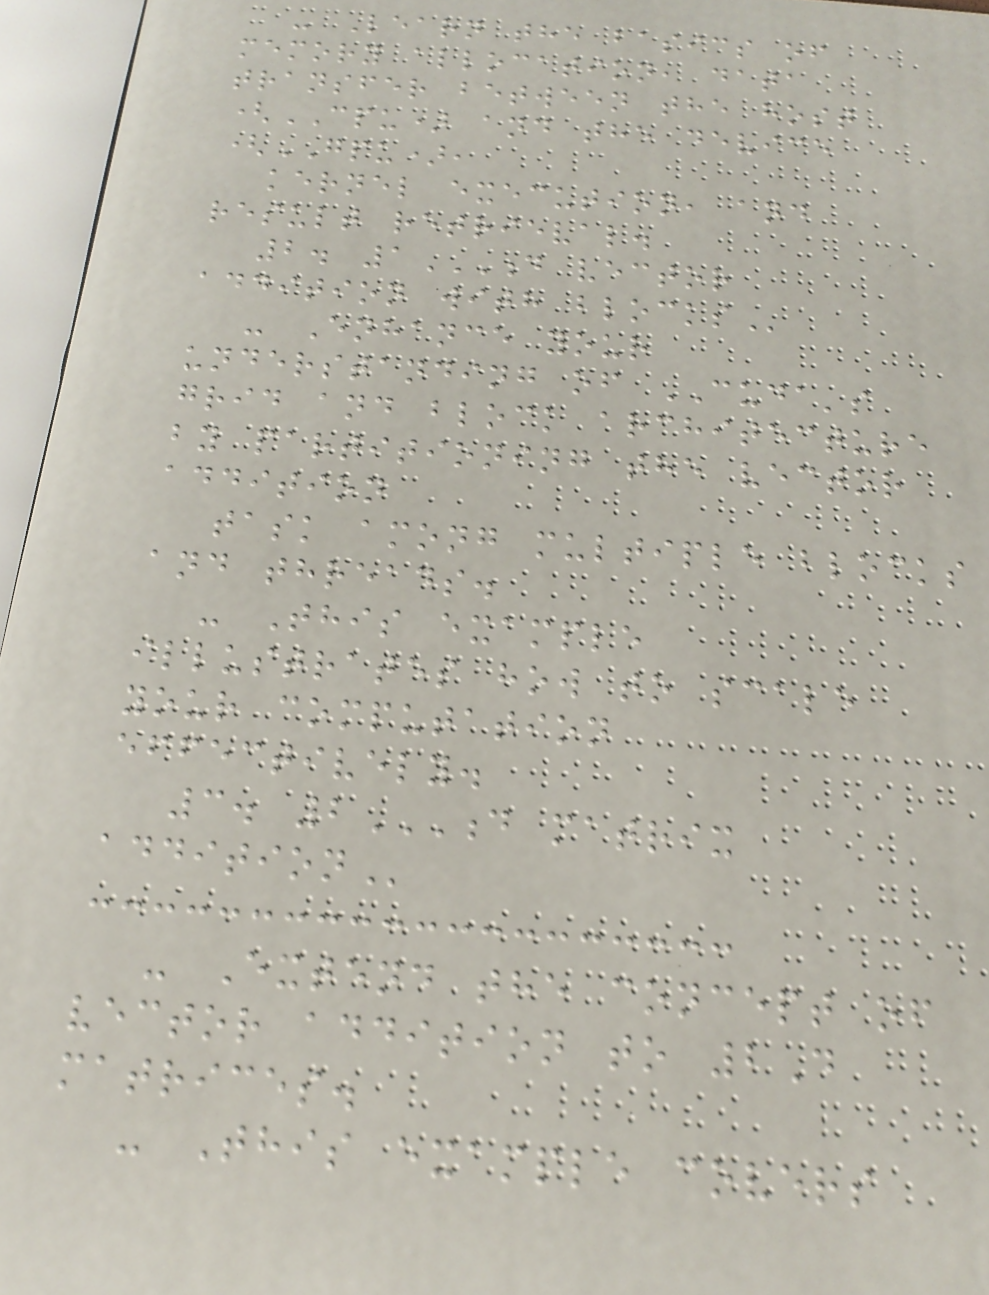- Learn the basics of
memory allocation, data
transfer between the host
(CPU) and the device
(GPU),
kernel execution, and
result retrieval.
2. 1D VECTOR
ADDITION WITH BLOCKS
- Enhance your
understanding of CUDA's
grid and block architecture
by partitioning the vector
addition
task among multiple blocks
and threads.
- This example
illustrates how to scale
your computation
effectively.
3. 2D MATRIX
ADDITION
- Extend the concept of
vector addition to 2D
matrices.
- This example covers
